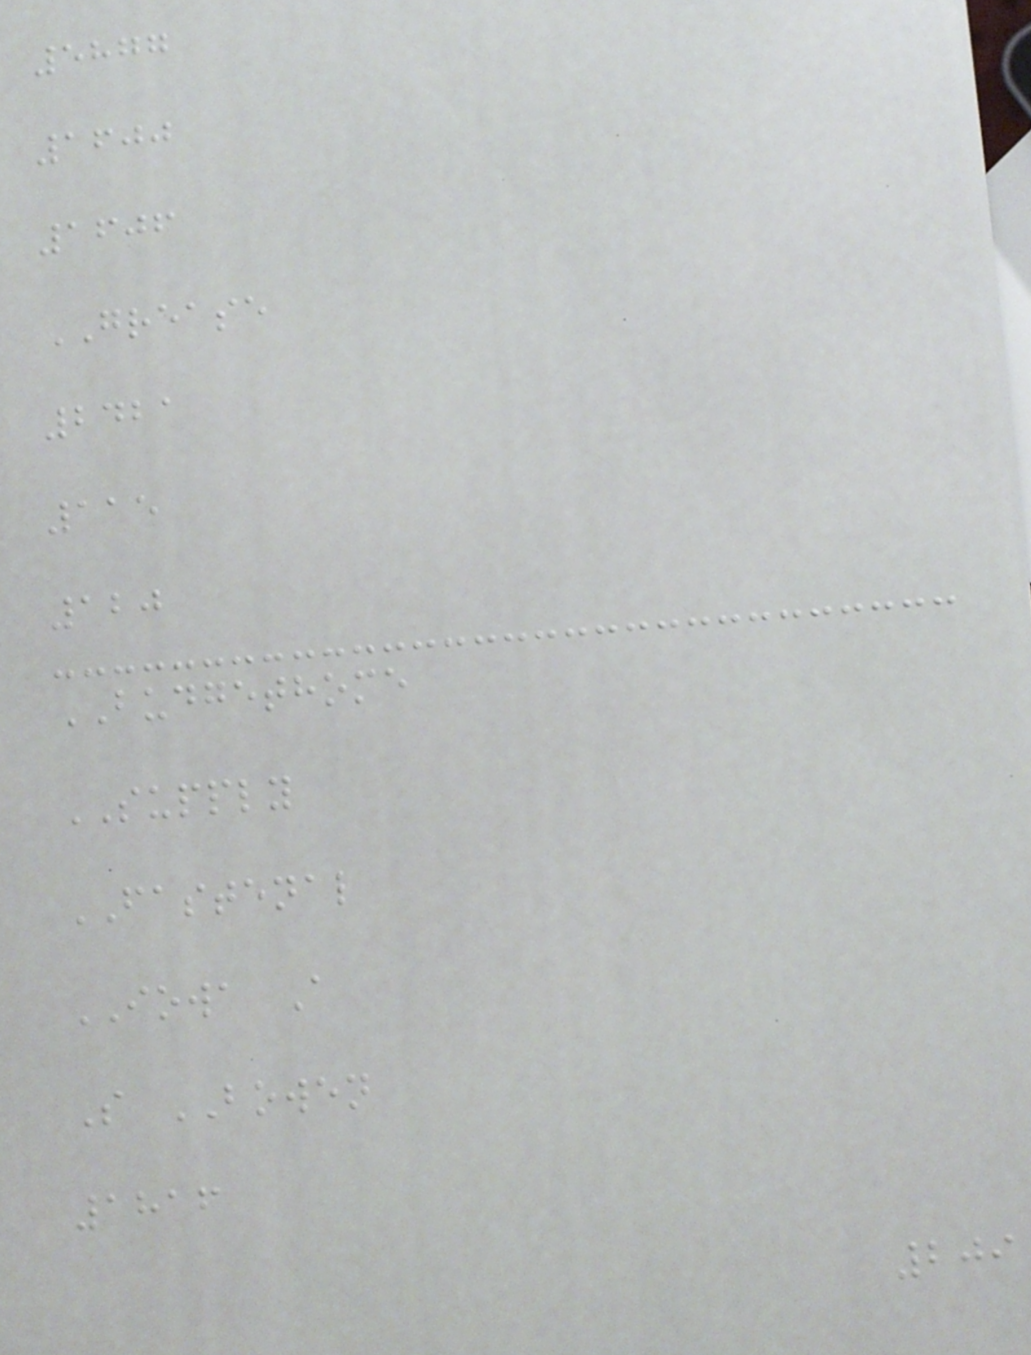5877
1600
1606
GREASE
2421
115
120
BUDGETHOME
SUPPLY
FASTENAL
IOWA A
S BOWEN
1816
209
